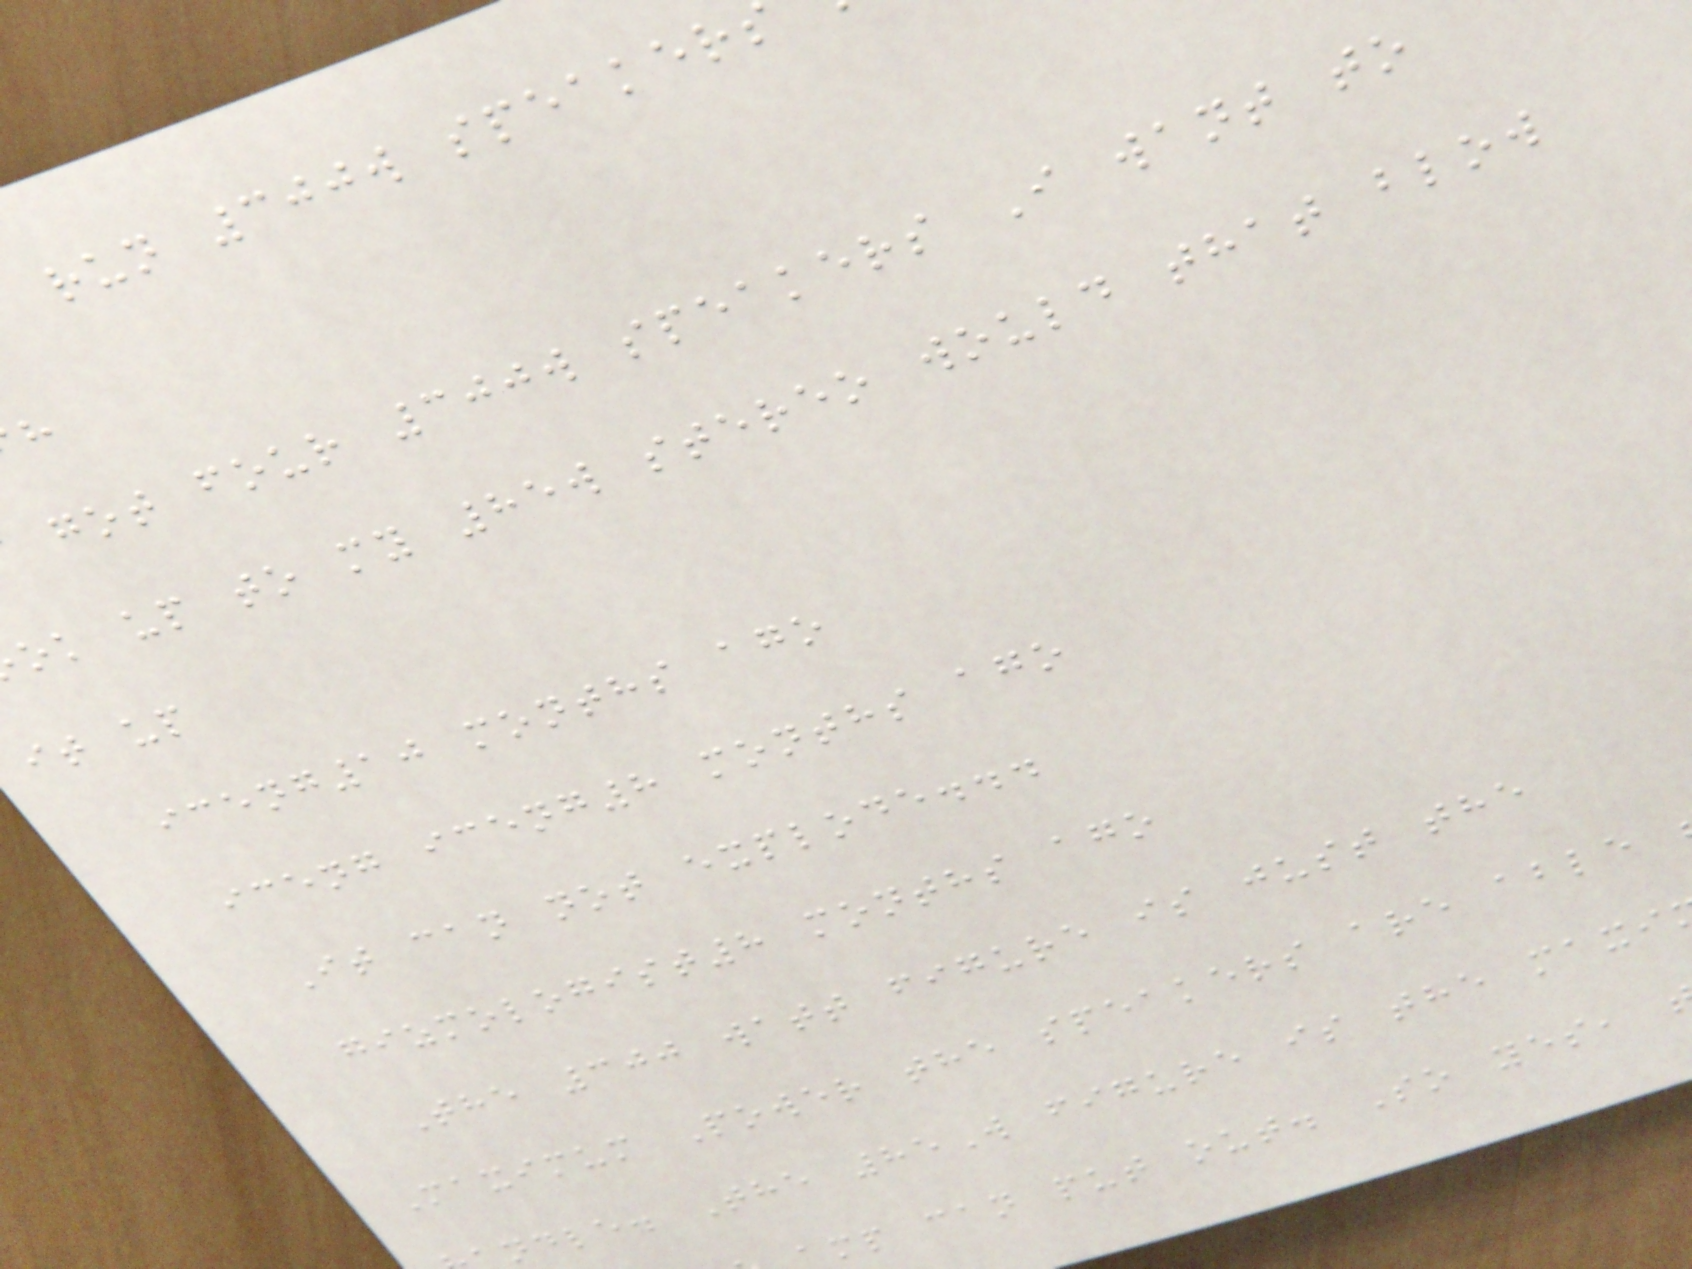run 300w speaker
got four 300w speakers I want to
ok up to my 85w stereo would that blow
it up
iceng10 months ago
iceng iceng8 months ago
It can not explode...
gizmologist8 months ago
The 300 watt figure is just the
Maximum Power the speakers are able
ndle. The 85W figure is the maxi
mp can put out. So yes,
